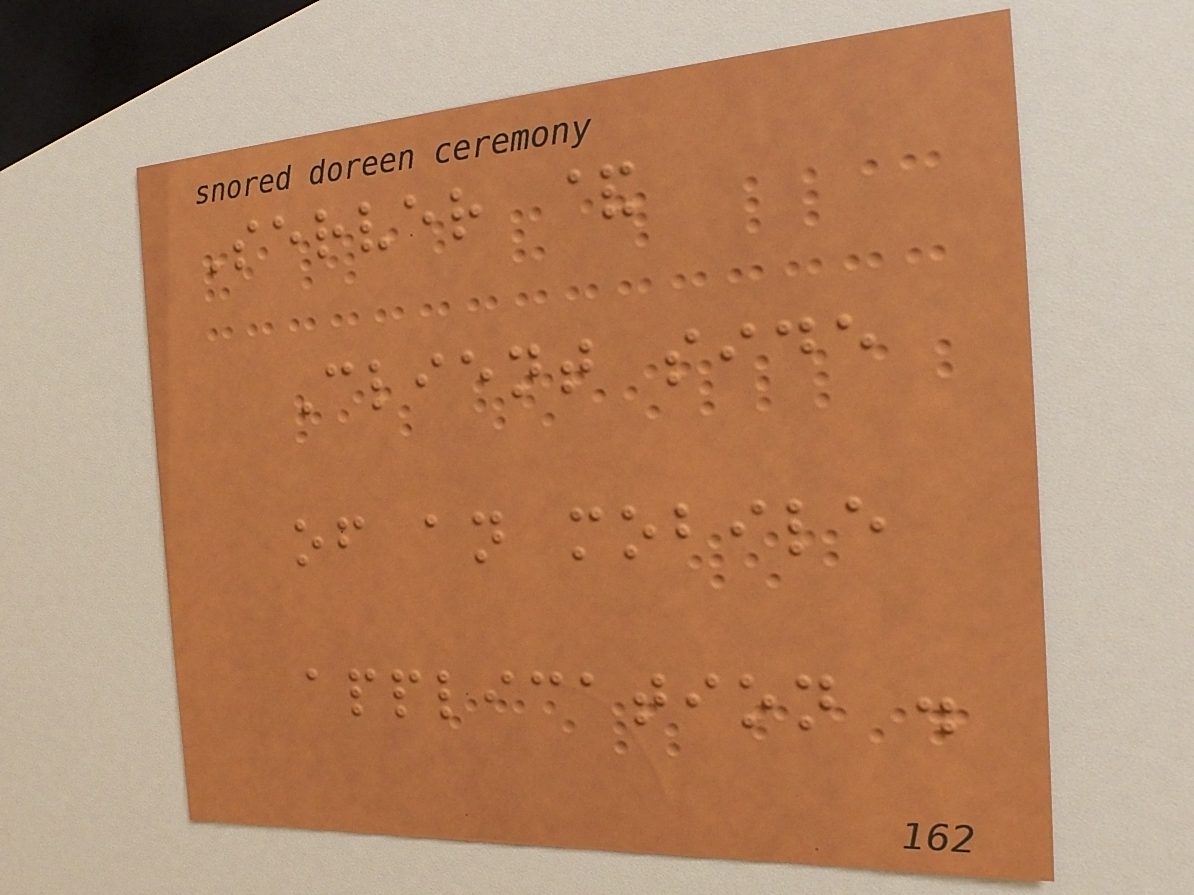Server &
Client side
of an mobile
application .
